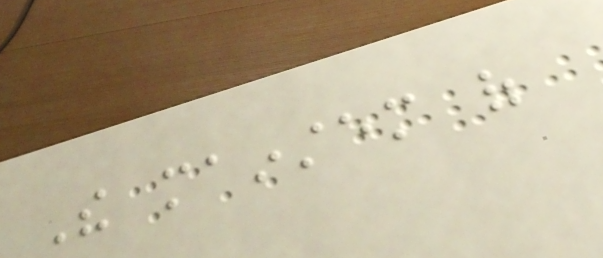The mainstem of
